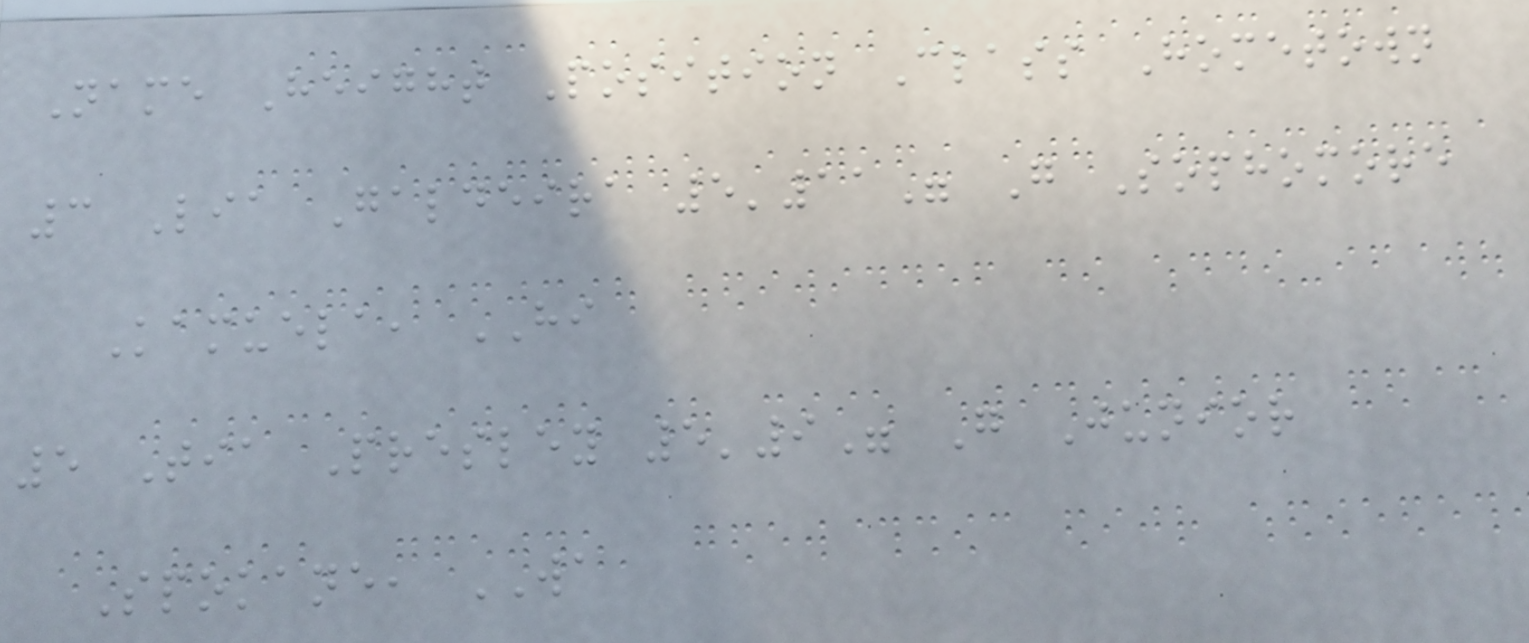Name Height Position Class Hometown
3 Lia Galdeira 5'11" G Sophomore
Kamuela, HI
5 Tia Presley 5'9" G Junior
Spokane, WA
